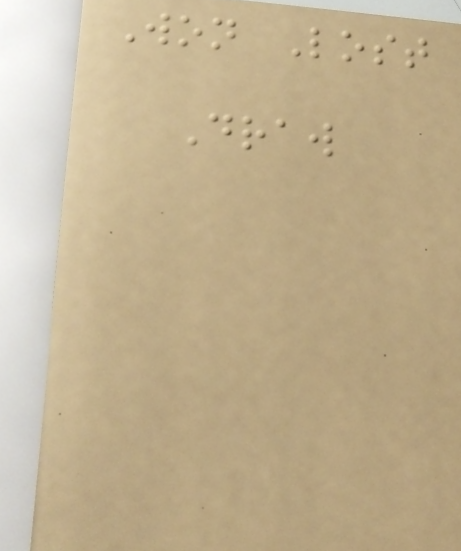Won Lost
Draw
